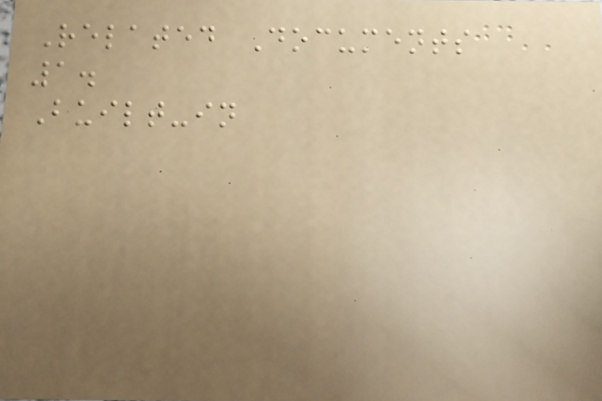Related Documents
1.
Built-in
